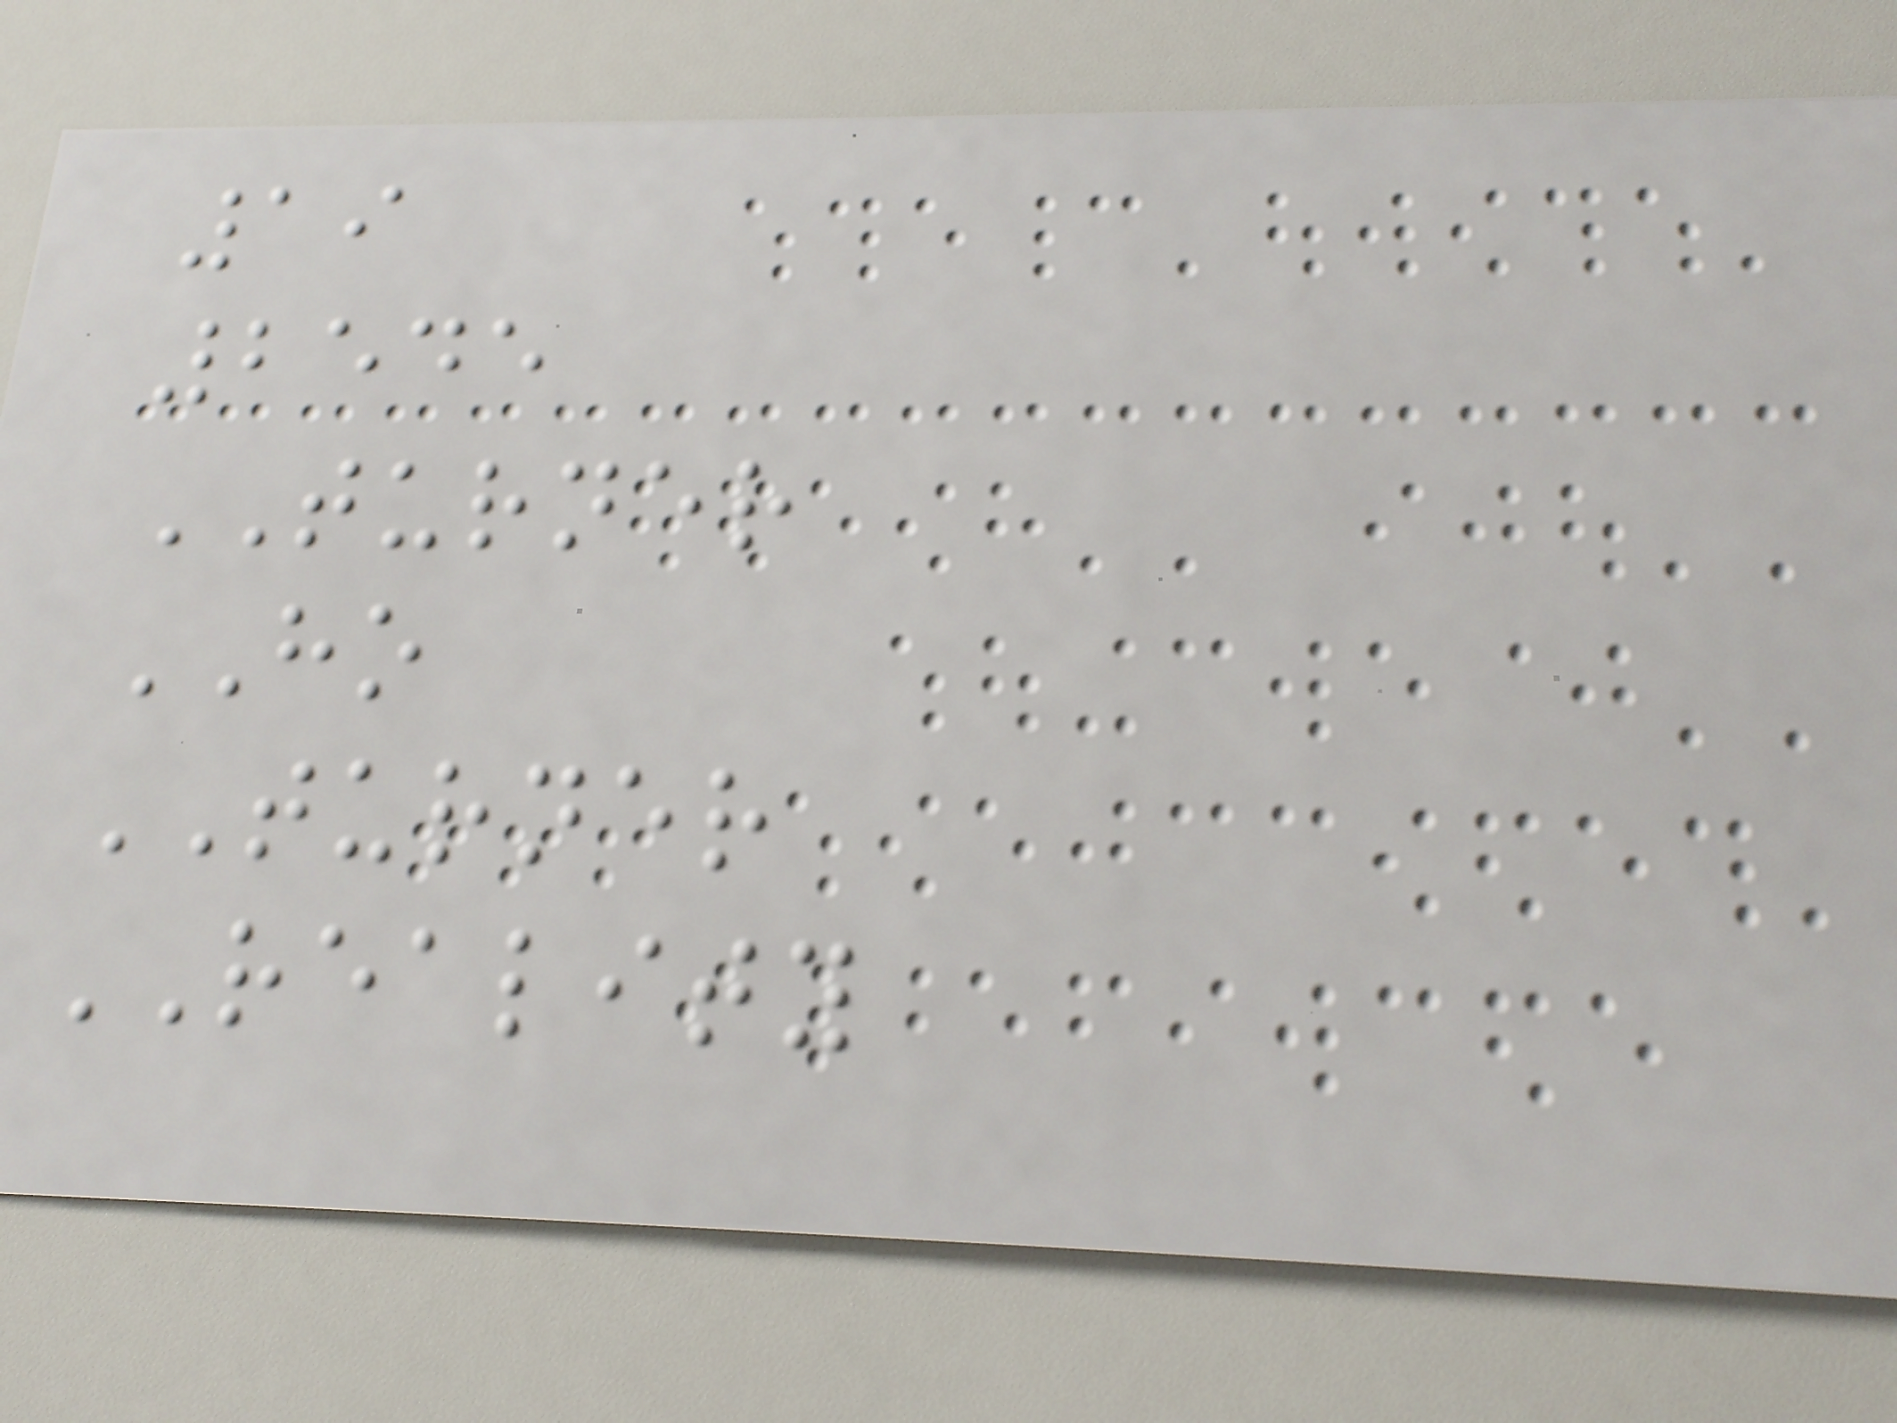19
2545
TURNER
HO
TURNER
REALITY
